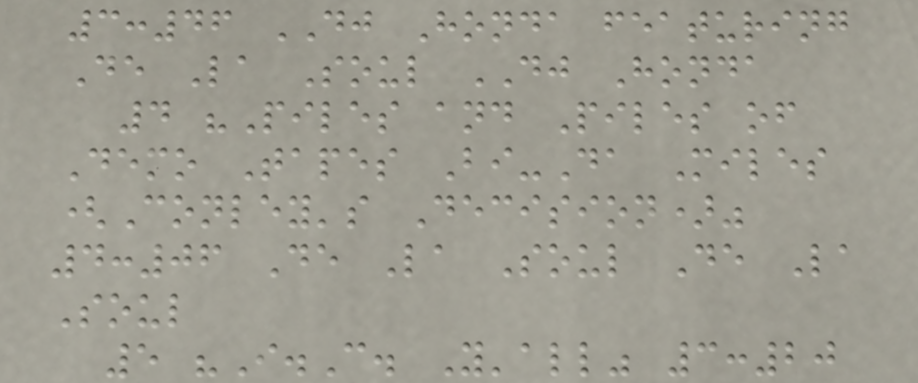3:46 DJ Honda featuring
De La Soul DJ Honda
4 "Piles and Piles of
Demo Tapes Bi-Da Miles
(Conley's Decision)"
4:06 De La Soul De La
Soul
5 "I.C. Y'all" 3:20
